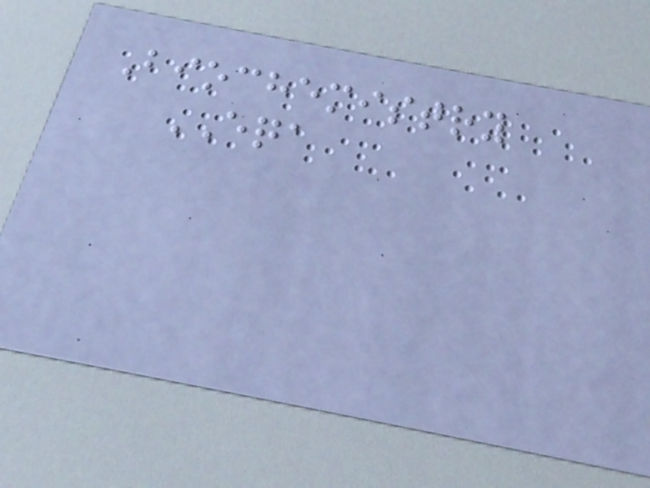Biochemistry
EQA
